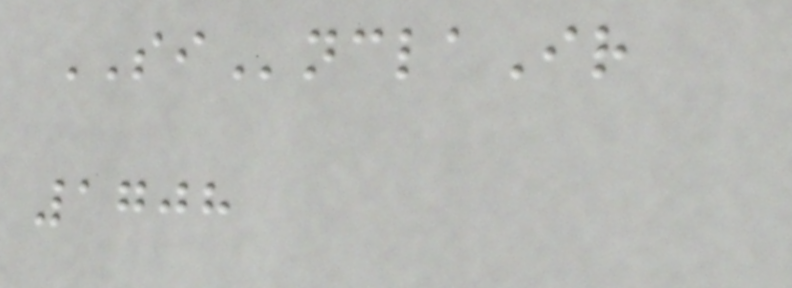SInclaIr
1708
